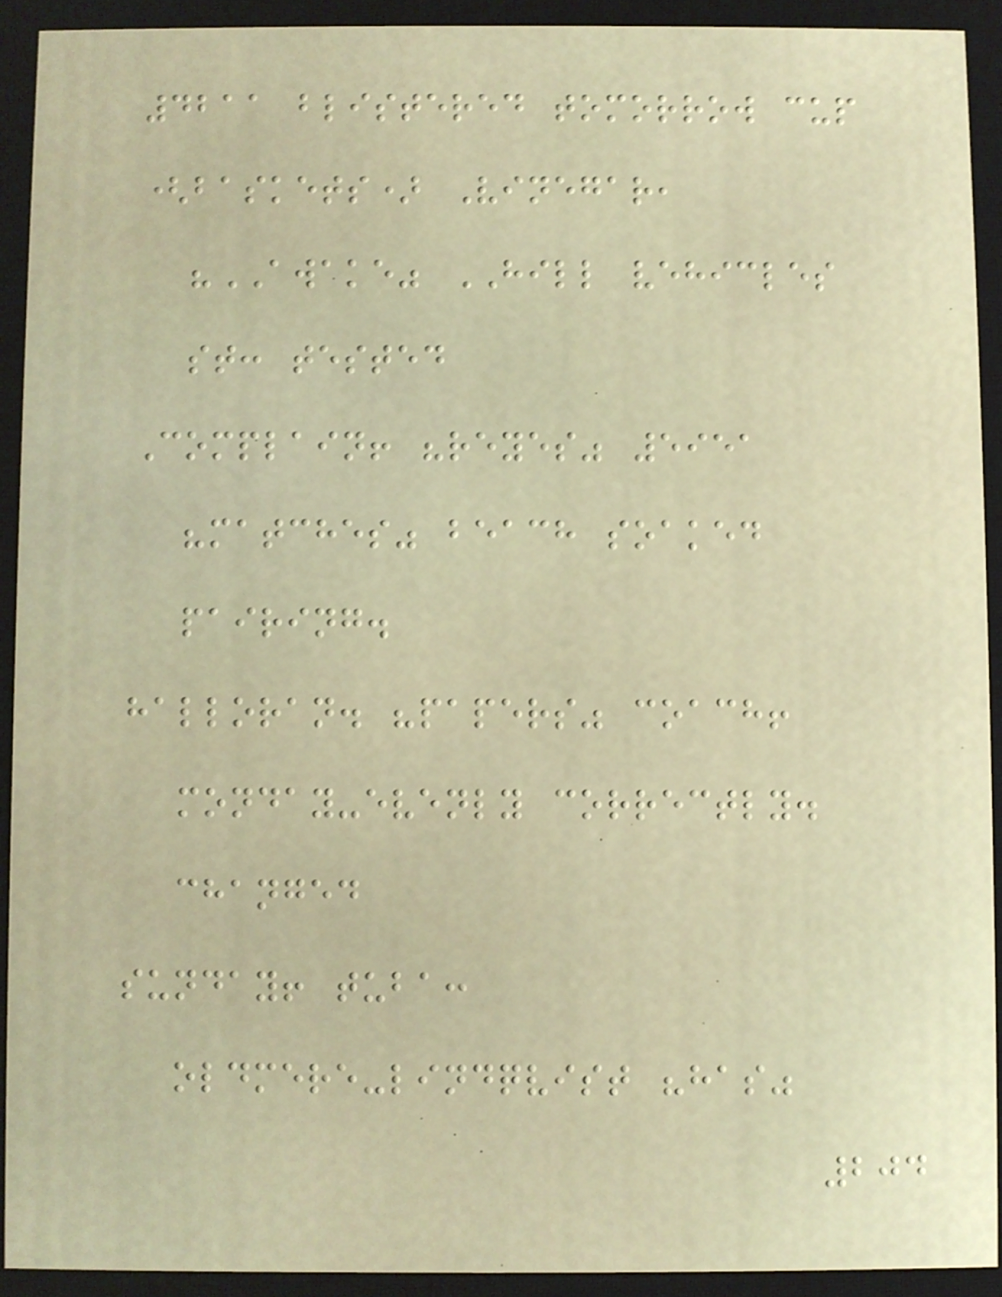4211 blistered tomorrow cup
(baskets) Vinegar,
"AWAKE" HILL vehicles
st: tested
Complain! "reyes" 5951
"matches" beach soaked
pairing.
halloran. "papers" coach!
monday-evenly correctly.
changed
sunday! tuba:
oldmere-lindqvist "has"
204
